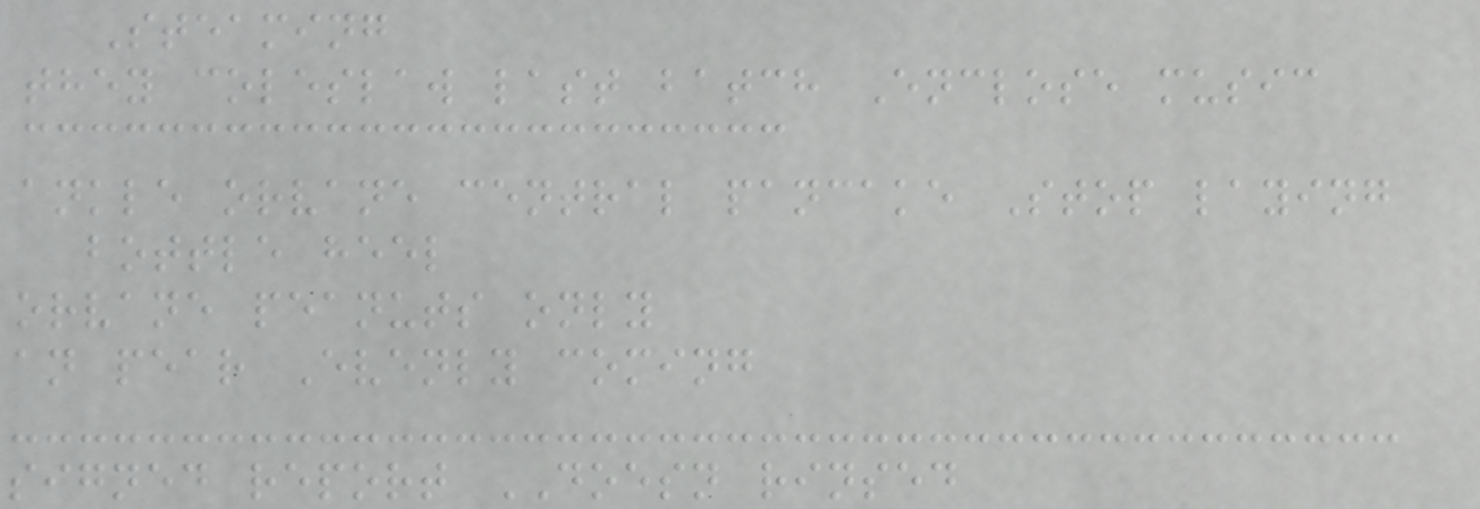Steaming
they coleslaw last batch Enclose music
ankle orvane central pancake Stop laying
bottle heel
orvane peanuts only
an pear Evenly coming
signed report DOESN rinsed
